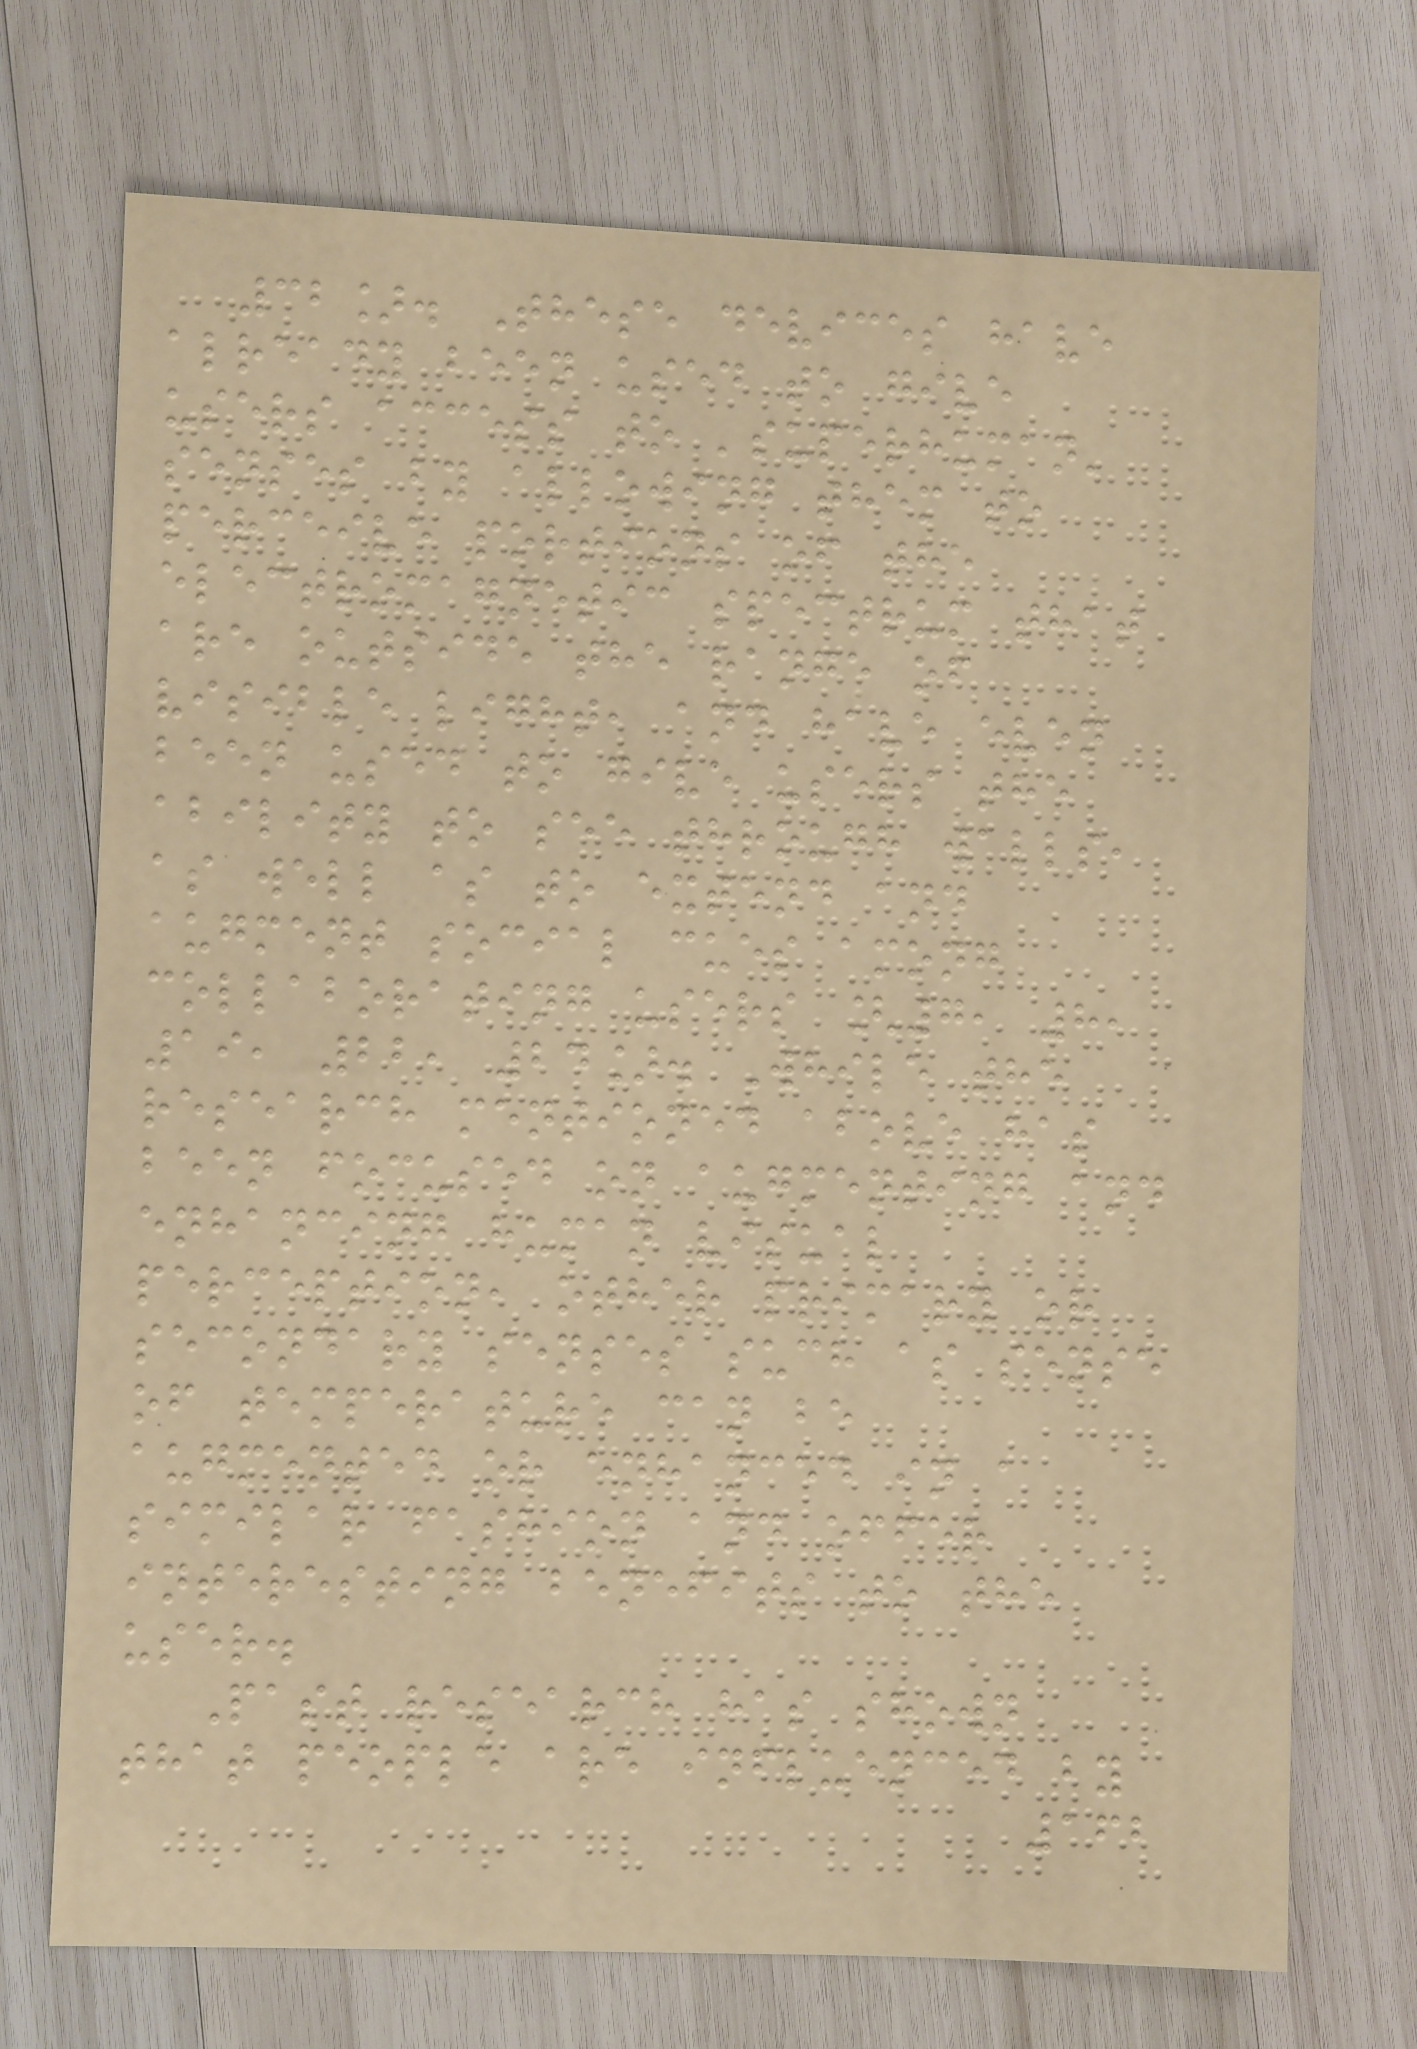32]. These devices have
already been used to give
users access to 'superhuman'
senses by allowing them to
perceive portions of the
electromagnetic spectrum that
are outside the range of
visible light, and have even
been used to give users the
ability to see through walls,
as well as to extend and
augment social cues among
collaborating users [7, 8,
19, 22, 24]. While the
research mentioned above has
been focused on augmenting and
enhancing human visual
perception, other primary or
secondary senses such as sense
of temperature can be
augmented or enhanced in a
similar fashion and offer
interesting benefits to the
user.
Past research has shown
that people are influenced by
162
